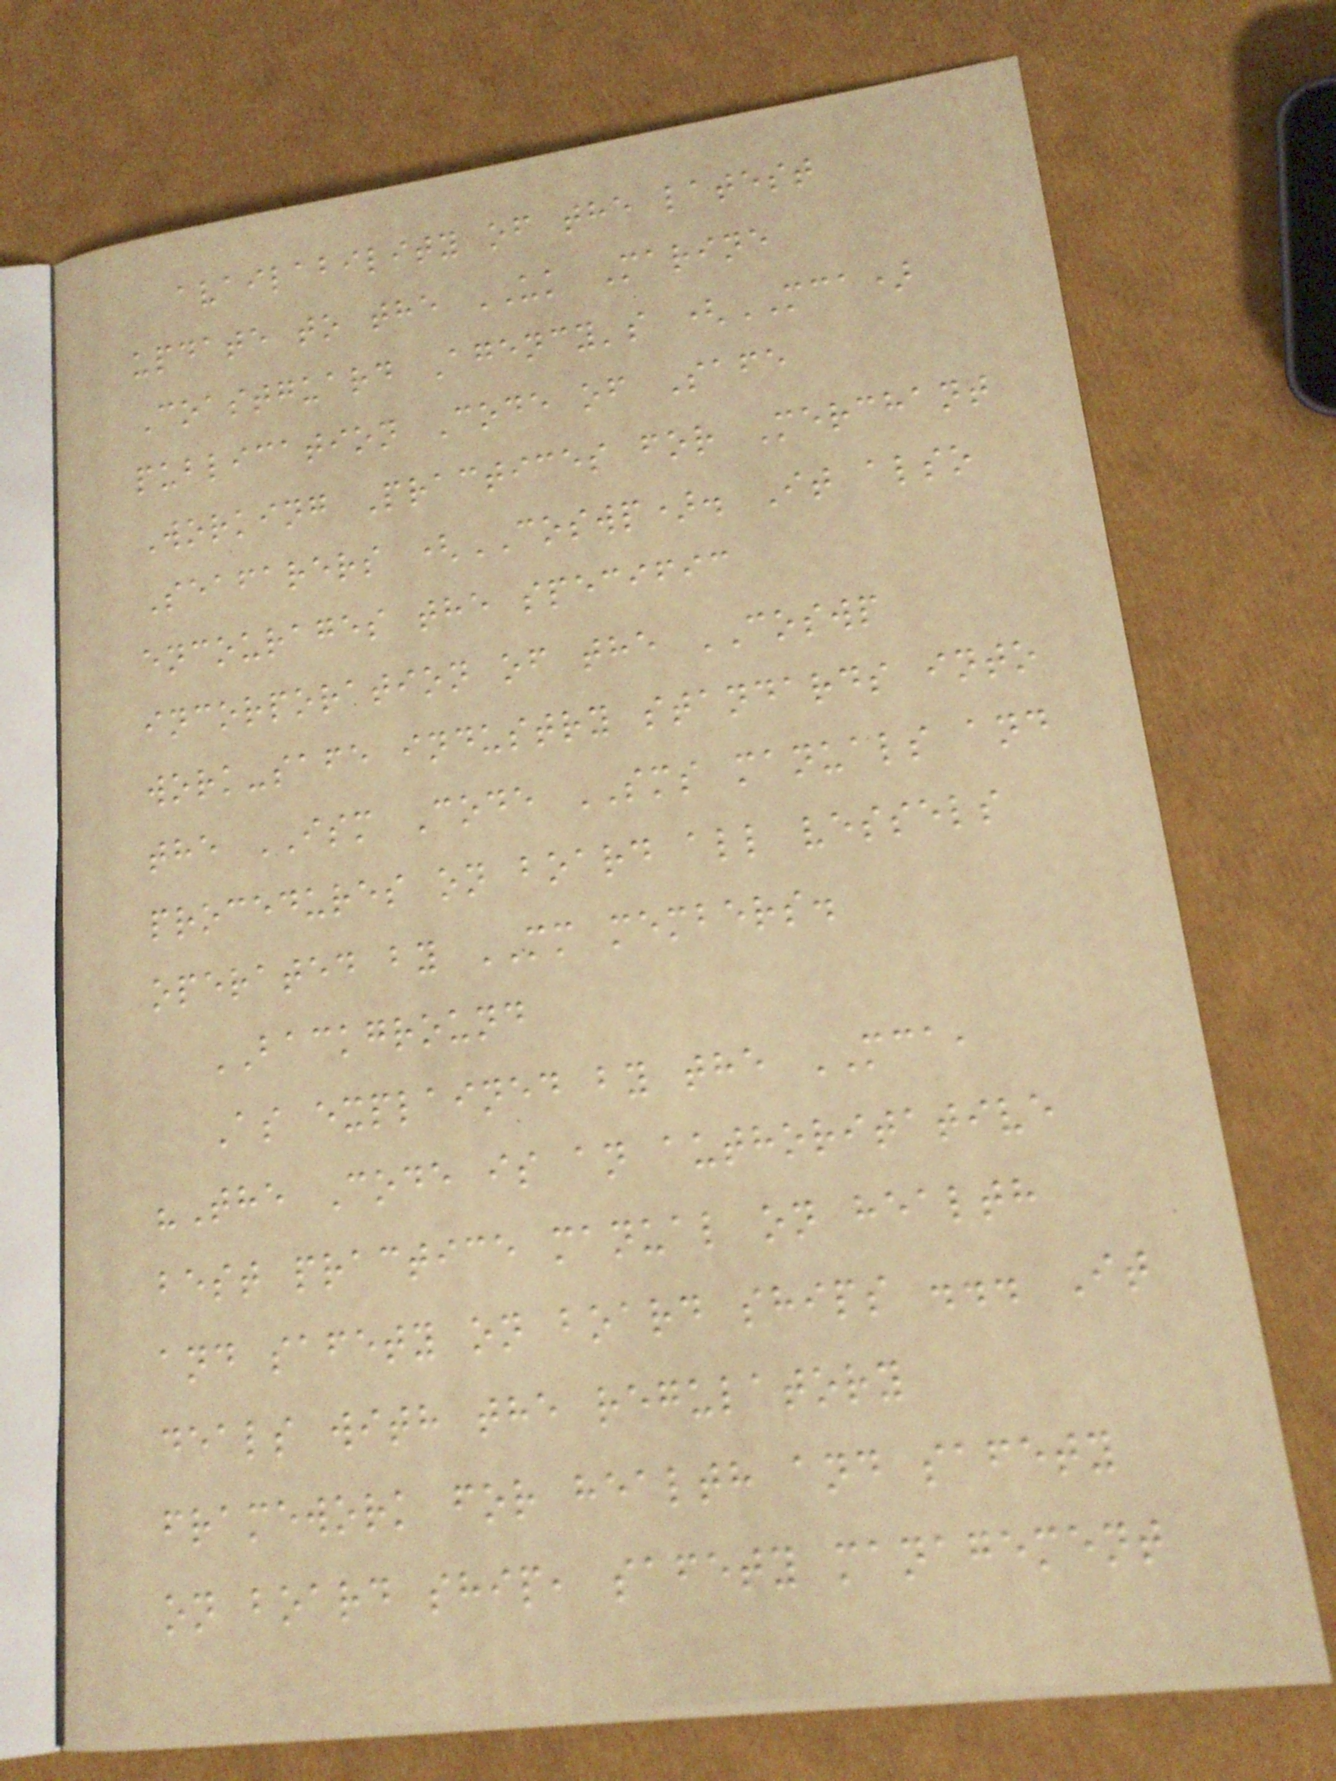availability of the latest
update to the UK Marine
Coastguard Agency's (MCA)
publication Code of Safe
Working Practices for Merchant
Seafarers (COSWP). It also
encourages the specific
incorporation of the COSWP
work-safe industry standards into
the ISM Code SMS manuals and
procedures on board all vessels
operated by MM members.
BACKGROUND
As explained by the MCA,
"The Code is an authoritative
best practice manual on health
and safety on board ships ... It
deals with the regulatory
framework for health and safety
on board ship, safety management
